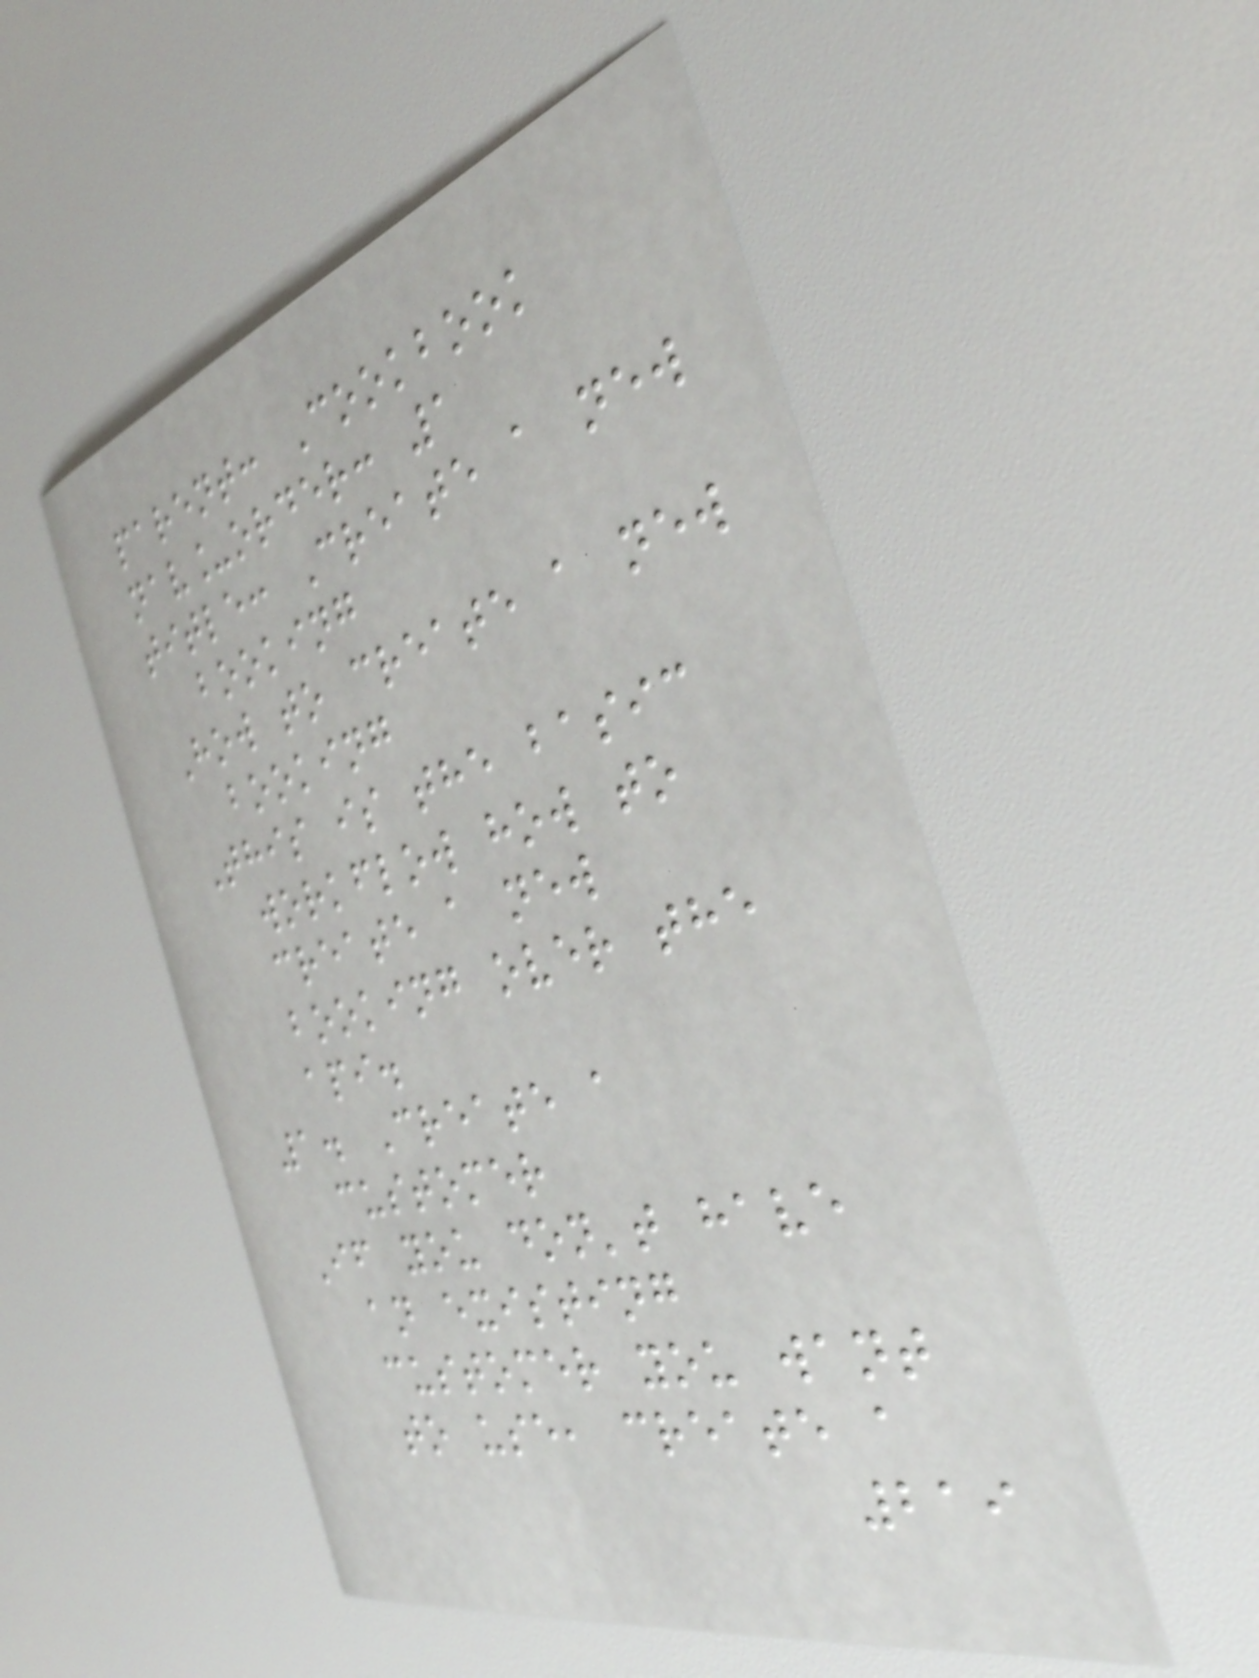parent: Cookbook
nav_order: 1
title: Create a new
booking
How to create a new
booking
This is the basic
workflow how to
create a new
booking over the
api.
1. Create a
customer
If you don't have
an existing
customer you want
to use, create a
219
